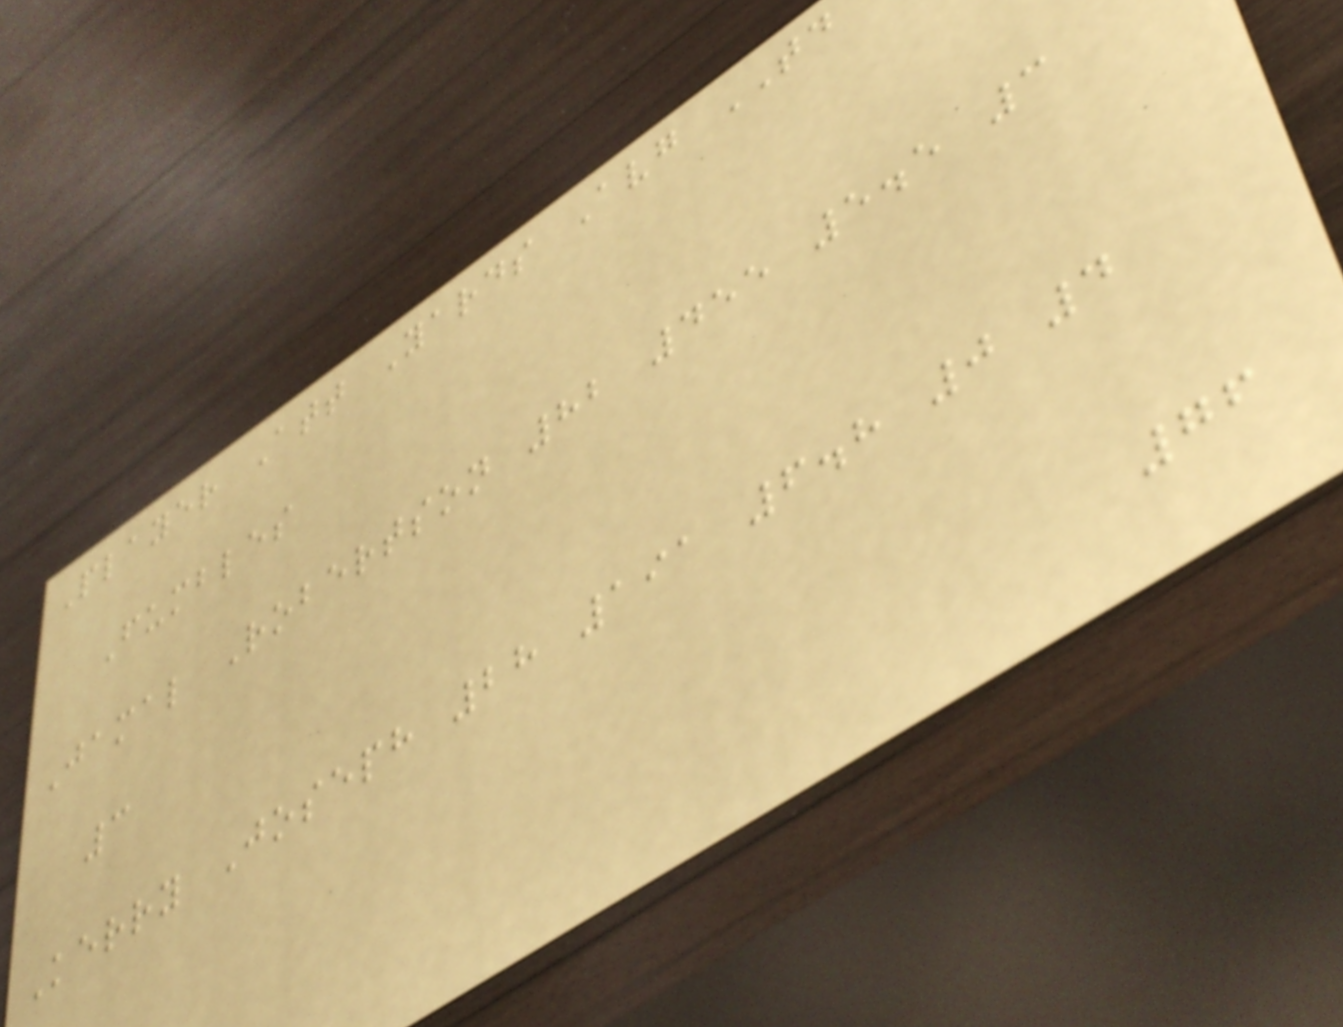Player Att Yards Avg TD
Fumbles
Jamal Robertson 82 455 5.5 3
3
Kerry Joseph 28 191 6.8 0 4
76
